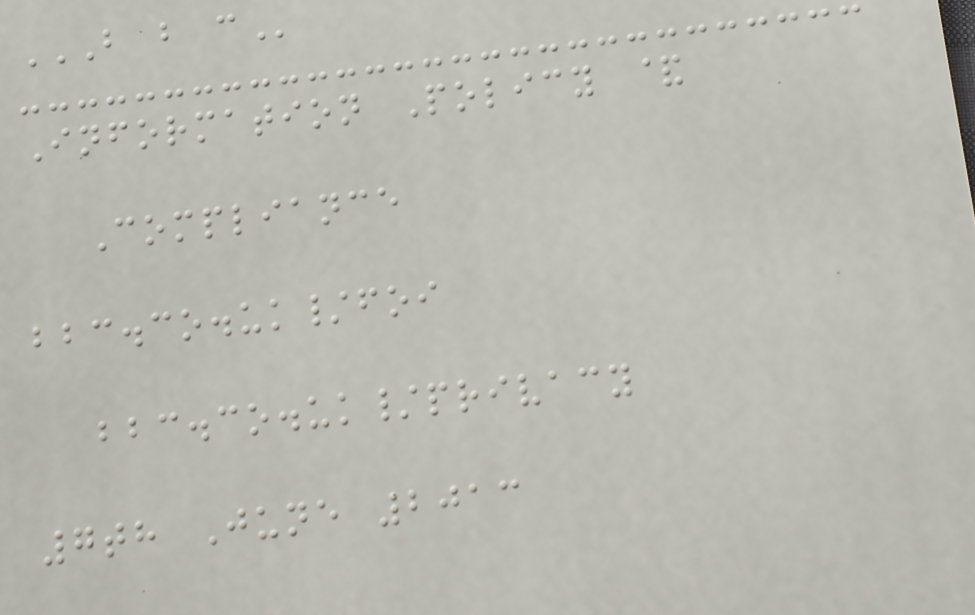B B C
Information Policy &
Compliance
bbc.co.uk/foi
bbc.co.uk/privacy
7th June 2013
